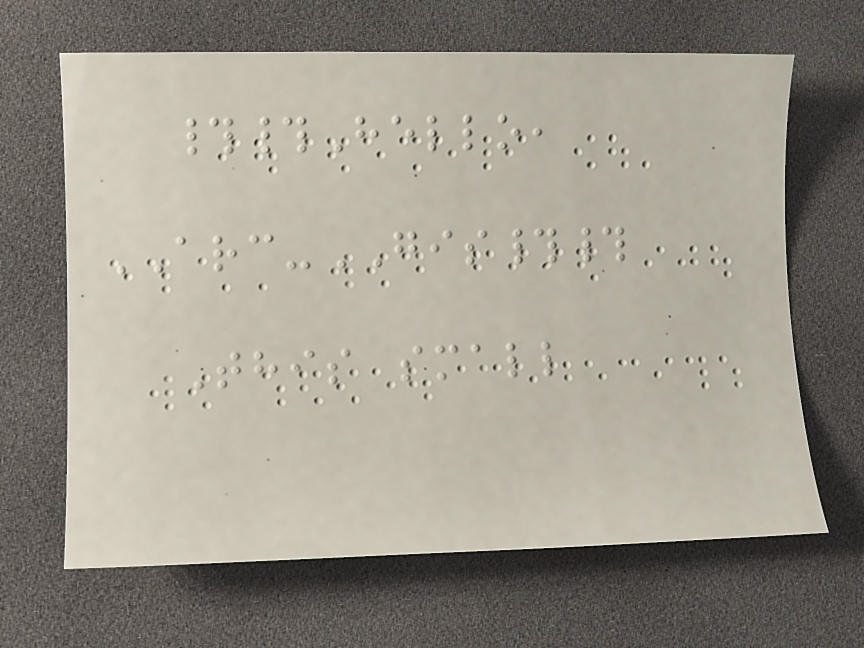##Hello,
ARC-GIS##
This small
